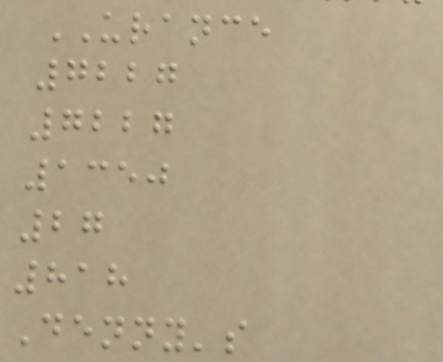URANCE
7227
7227
1350
27
818
Denny's
